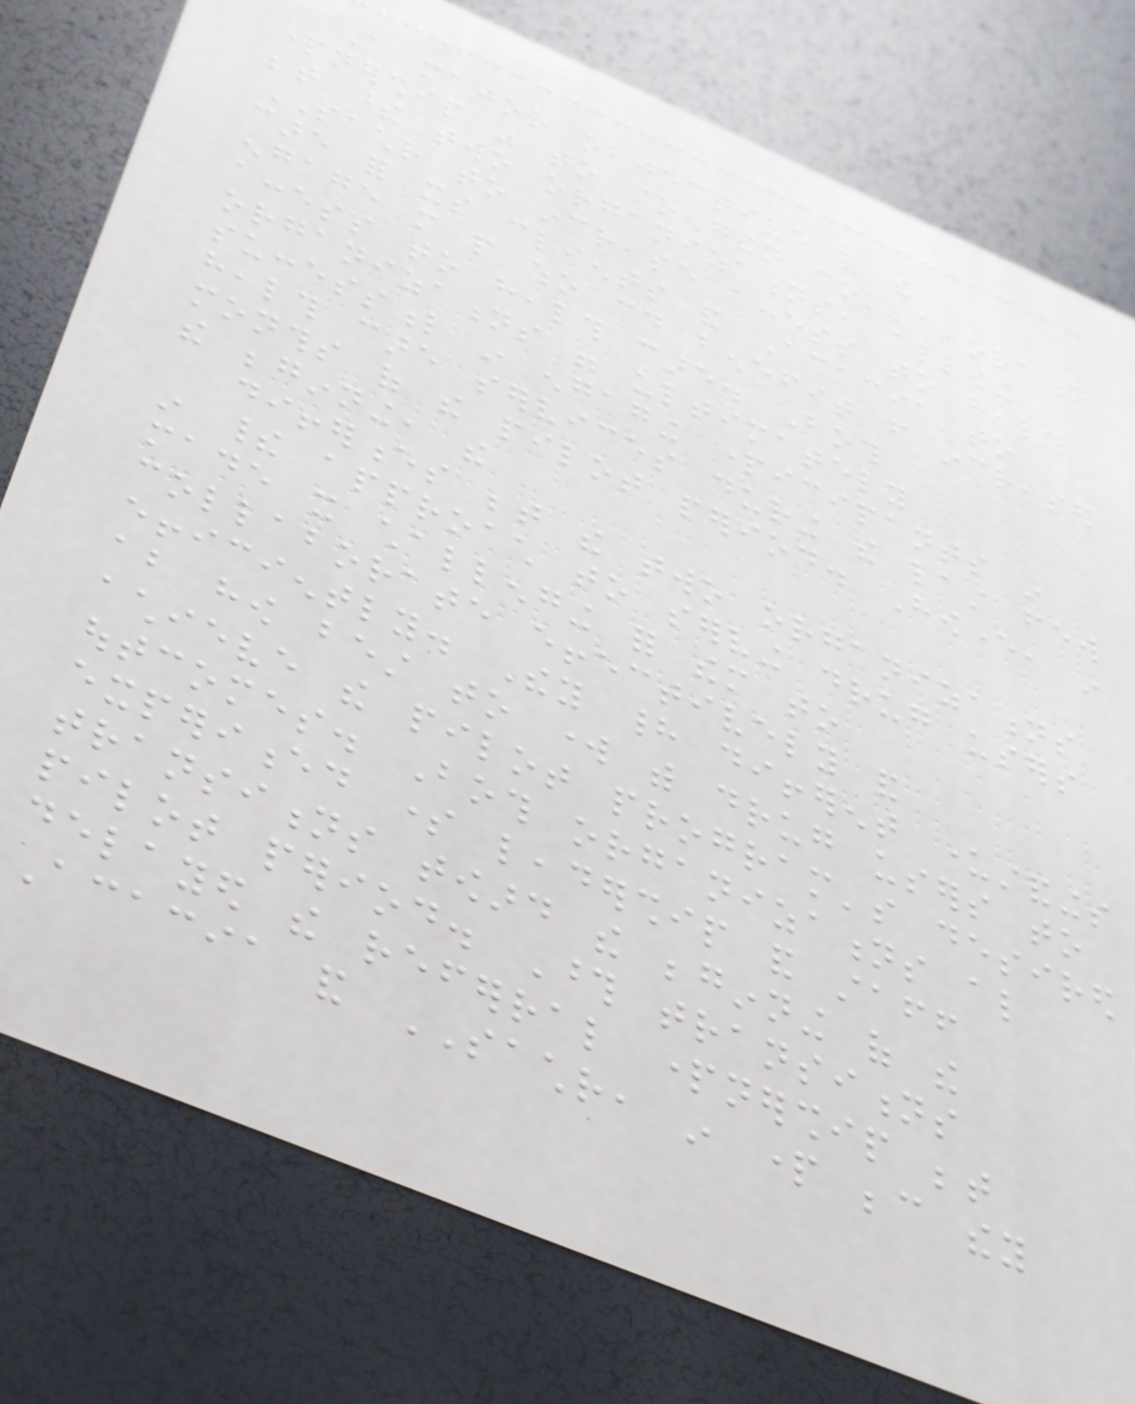A major objective of the
partnership was to strengthen collaboration
between these two organizations, allowing
SACHR to increase access to health
care for its clients and Acacia to
engage more people who could benefit from increased
access to health care. Both
organizations were ultimately
successful in engaging participants in
health care services during the last few
months of the pilot period. However, in
the beginning, the
differences between the two organizations
in their approach to serving drug users
made it challenging for them to
collaborate effectively and
efficiently. They had different understandings
about how best to work with drug users to
achieve the pilot program's desired
outcomes. Both organizations also
experienced some leadership and staff
transitions toward the beginning of the
pilot period. Those transitions
delayed the referral partnership between
Acacia and SACHR, in part because they
